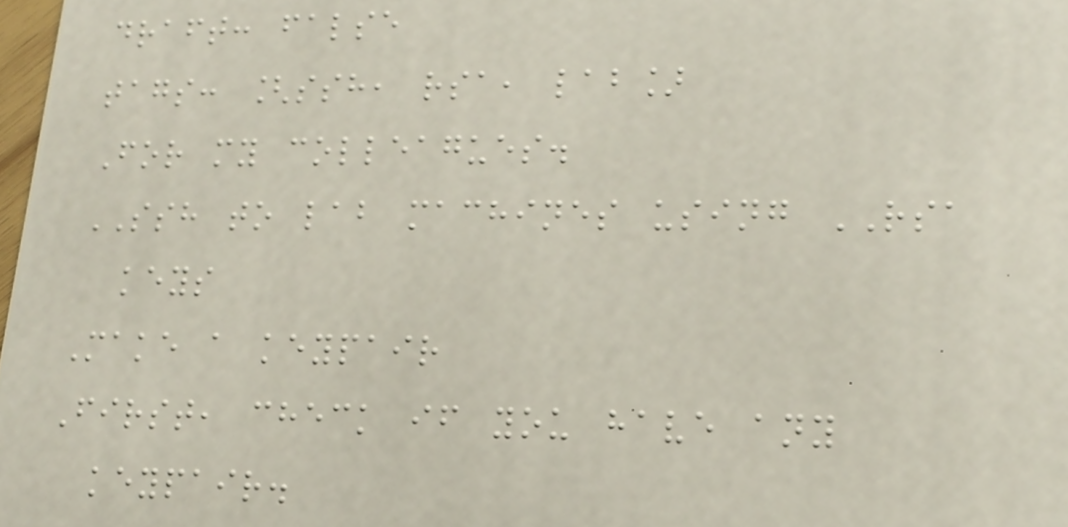draft: false
tags: [ssh, rsa, lab]
For my colleagues.
SSH to lab machines using RSA
keys
Make a keypair
First, check if you have any
keypair.
